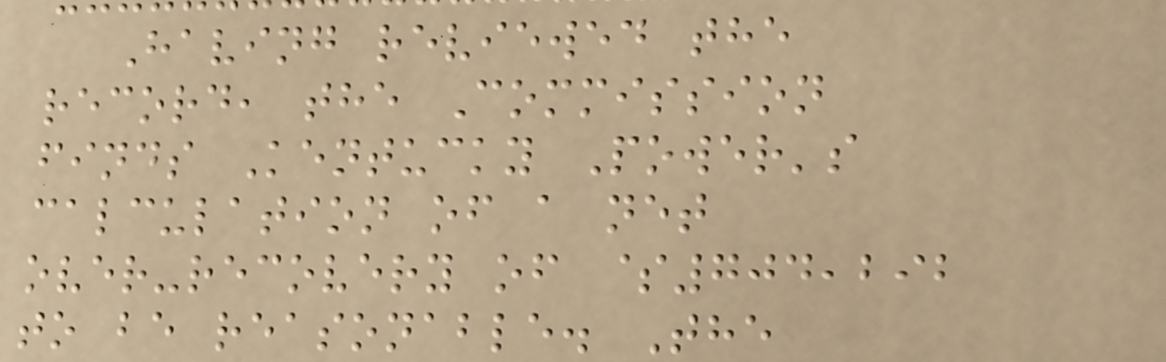Having reviewed the
record, the Commission
finds Kentucky Power's
calculation of a net
over-recovery of $704,292
to be reasonable. The
